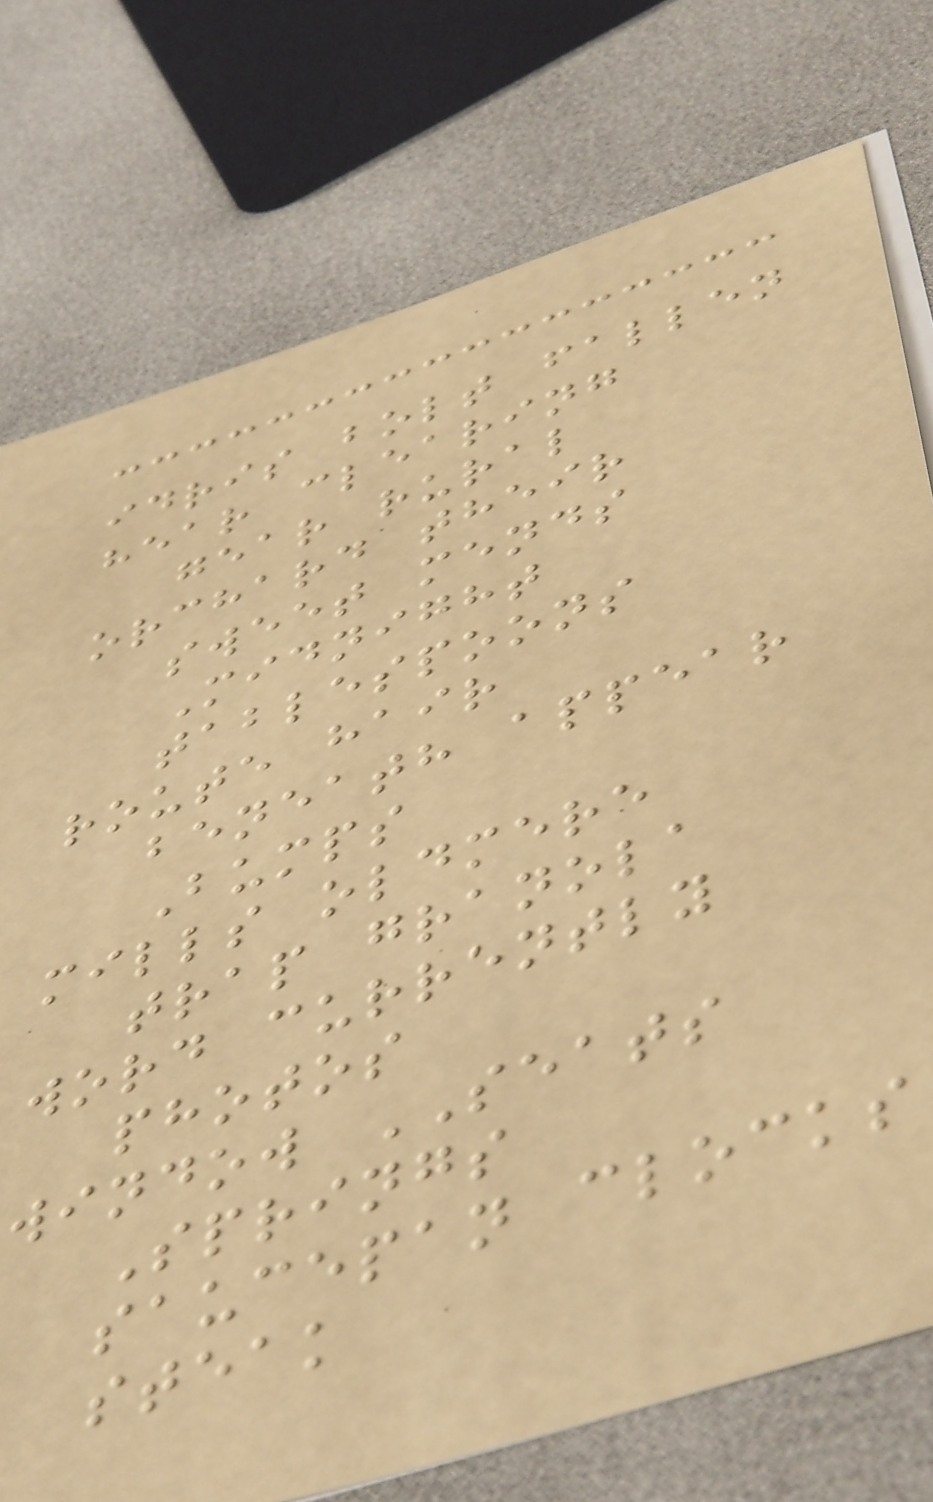idris bolt fallen
hear clearing
gear rural
orchard their
sweet mends
Midnight
tablespoons
route hair
beneath appear
Bumps
mills oldmere
trap granola
word currently
photos
window SEATS
Springs
saucepan clocks
steak
